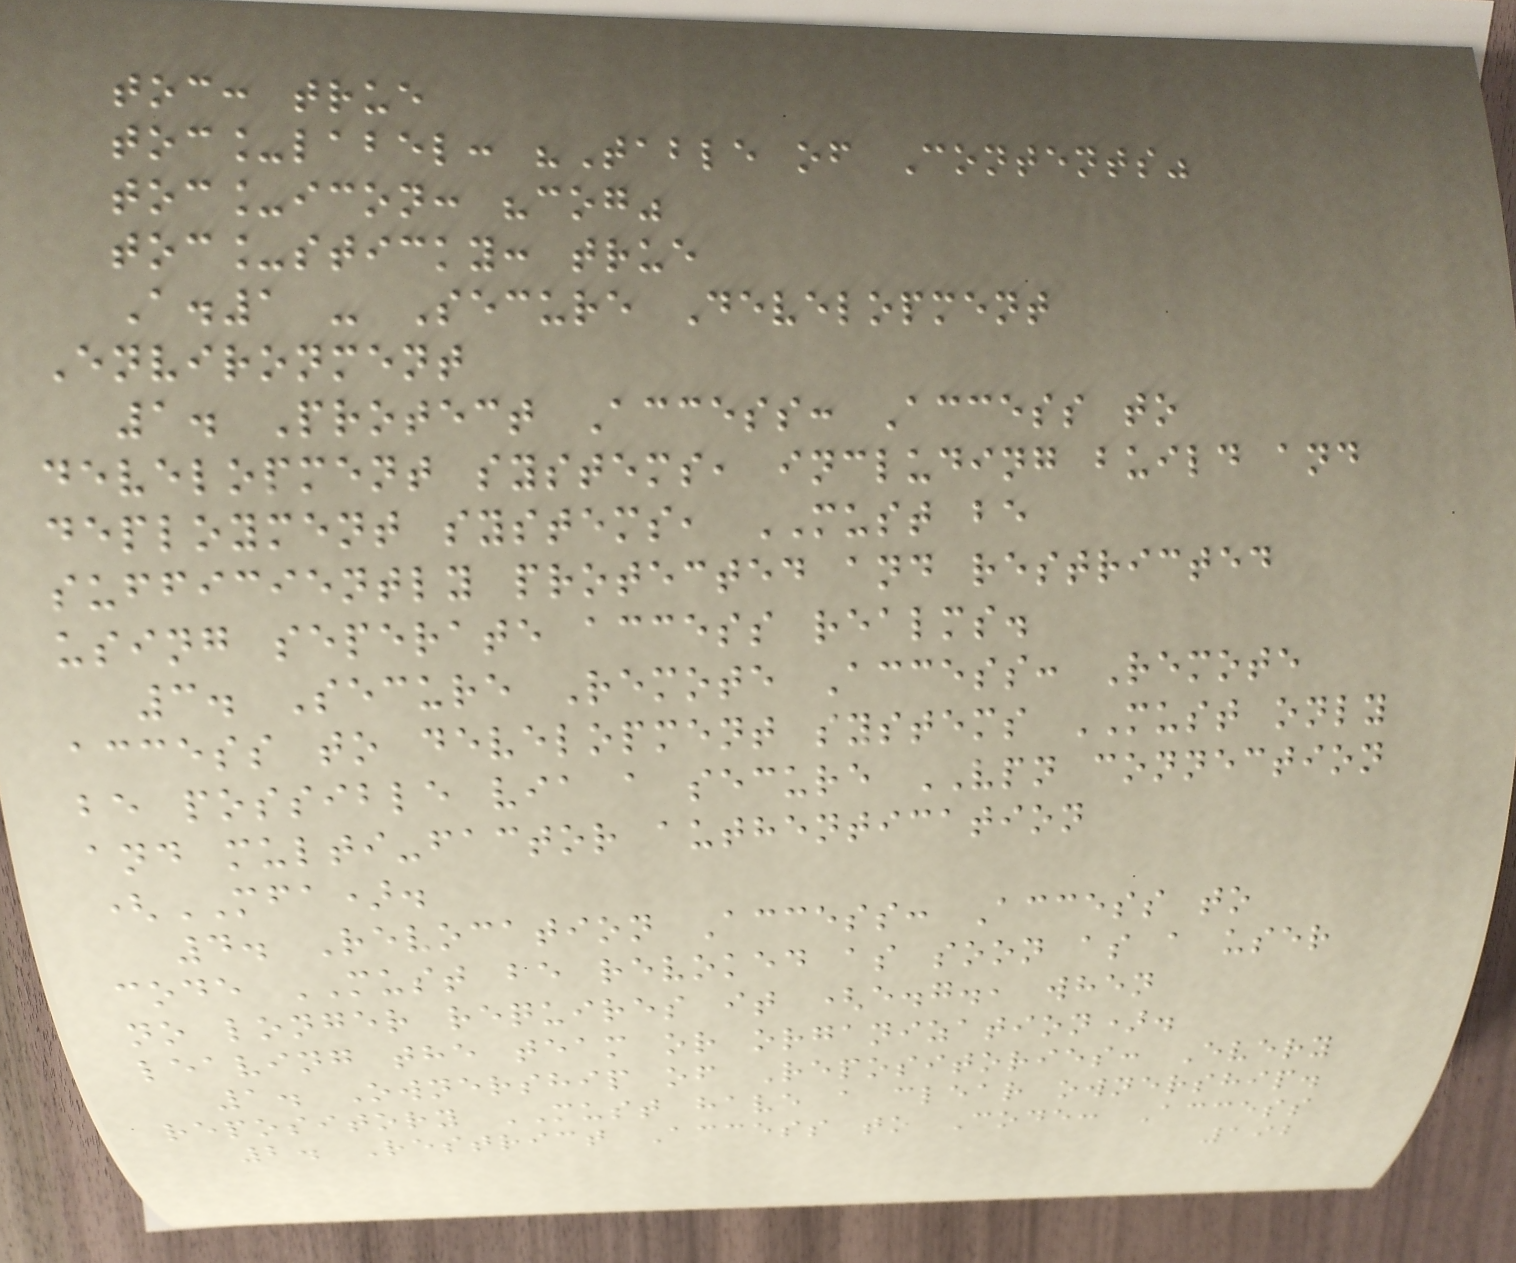toc: true
toc_label: "Table of Contents"
toc_icon: "cog"
toc_sticky: true
A.1 - Secure Development
Environment
1. Protect Access: Access to
development systems, including build and
deployment systems, MUST be
sufficiently protected and restricted
using seperate access realms.
3. Secure Remote Access: Remote
access to development systems MUST only
be possible via a secure VPN connection
and multi-factor authentication
(MFA).
4. Revocation Access: Access to
code MUST be revoked as soon as a user
no longer requires it (e.g., when
leaving the team or organization).
1. Ownership of Repositories: Every
repository MUST have a clear ownership.
2. Restrict Access to Code: Access
192
